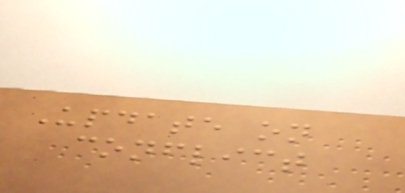Update on
conflict
